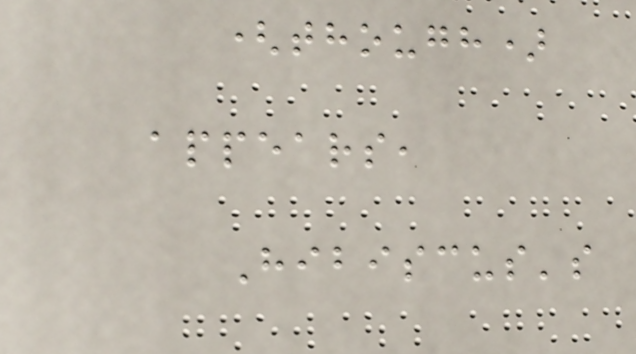(though)
appears,
Hibiscus's
